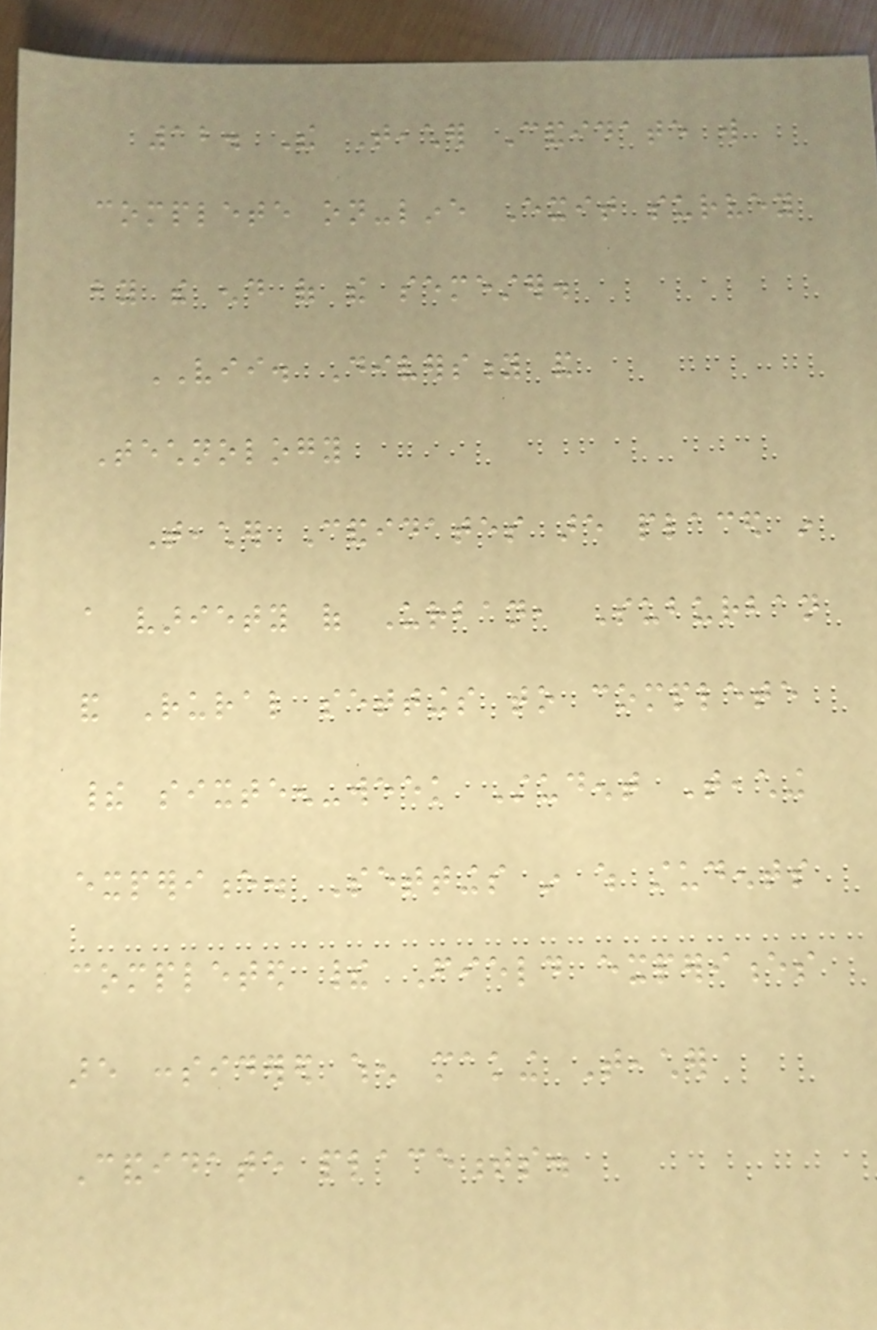12. The Teacher Candidate will
complete on-line Exit survey
by the end of the semester.
VII. Diversity and
Technology
Teacher Candidates are placed in
a variety of Urban, Suburban
and Rural settings to complete
their sixteen-week Student Teaching
experience. Settings in which students
completed their Field experiences
are considered when making Teacher
Candidate placements.
